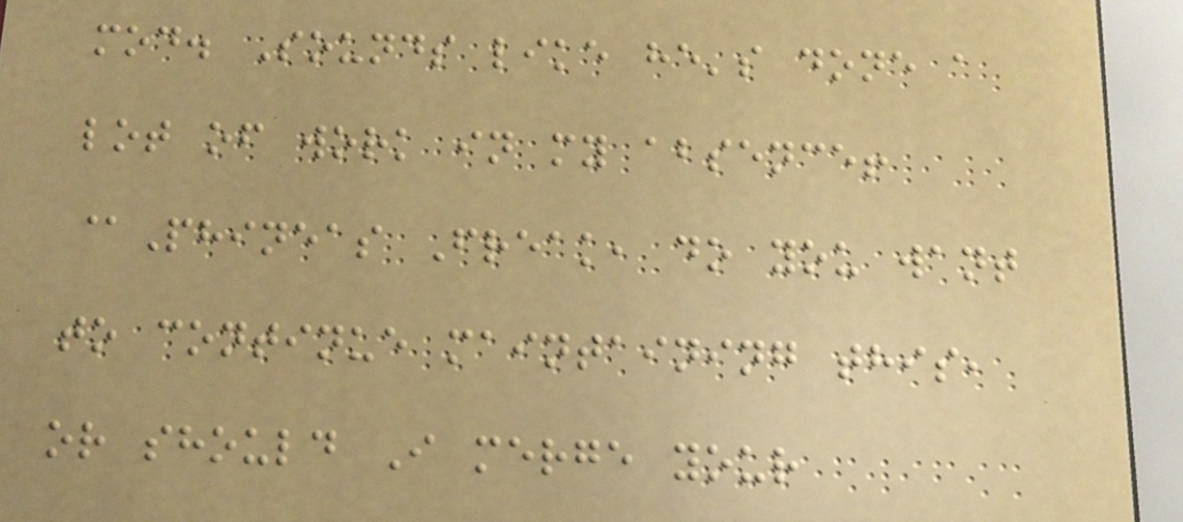mod. Sounds like he's done a
lot of work in my absence!
@Phineas Freak, do you want
to continue maintaining this,
or should I merge your
